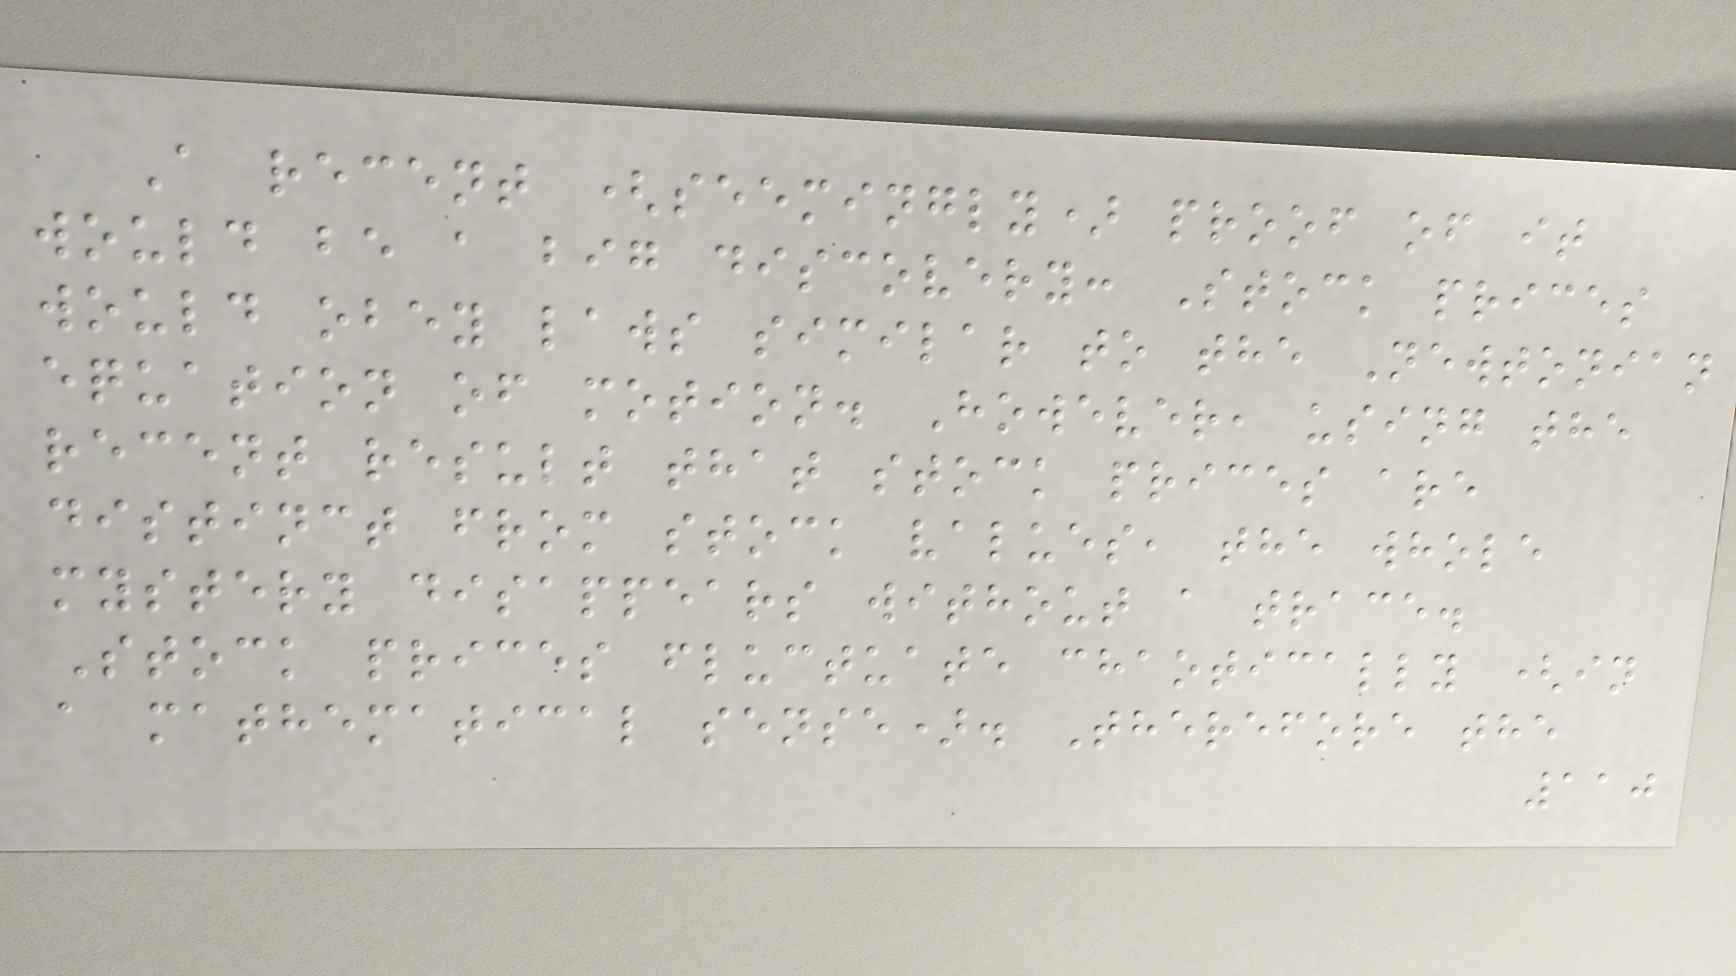A recent (seemingly) proof of it
would be a big discovery: Stock prices
would obey laws similar to the Newtonian
equation of motion. However, using the
recent result that stock prices are
distinct from stock values, the whole
mystery disappears without a trace.
Stock prices fluctuate chaotically (in
a mathematical sense). Therefore the
110
